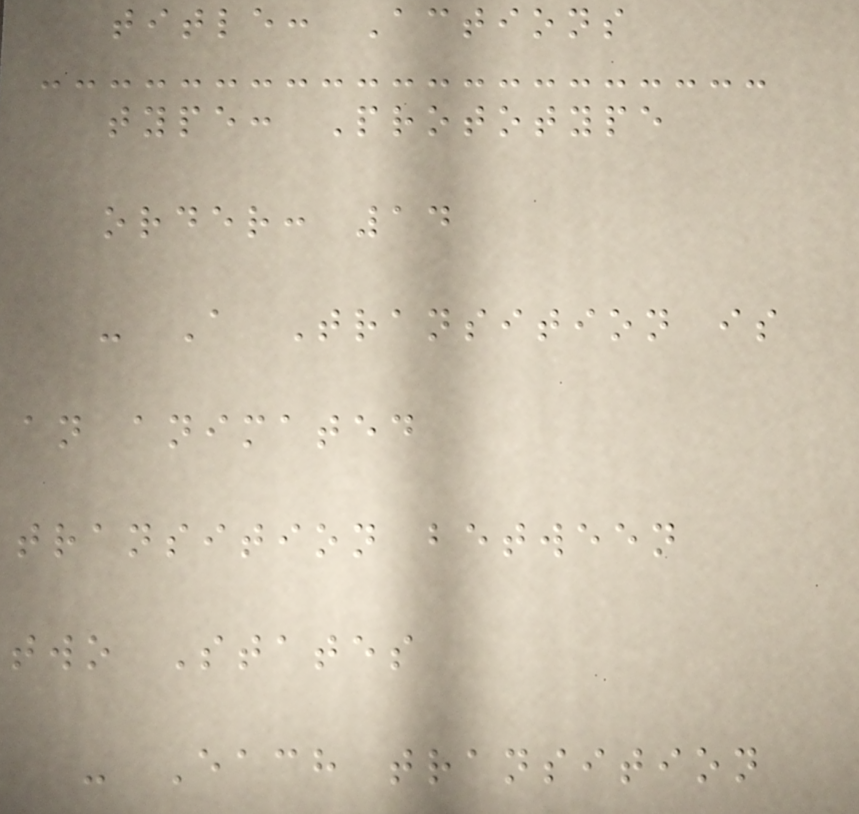title: Actions
type: Prototype
order: 14
- A Transition is
an animated
transition between
two States
- Each transition
